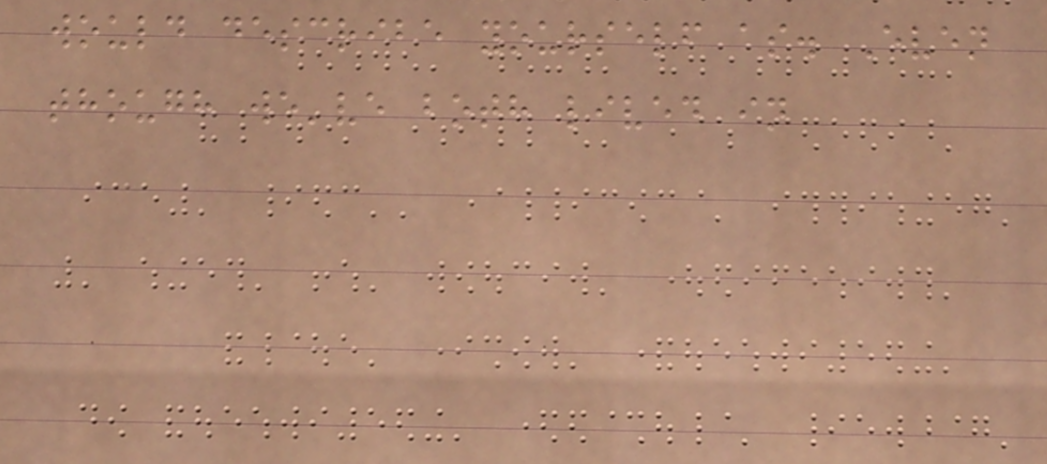would describe yourself as. Even
though we've both lived in
